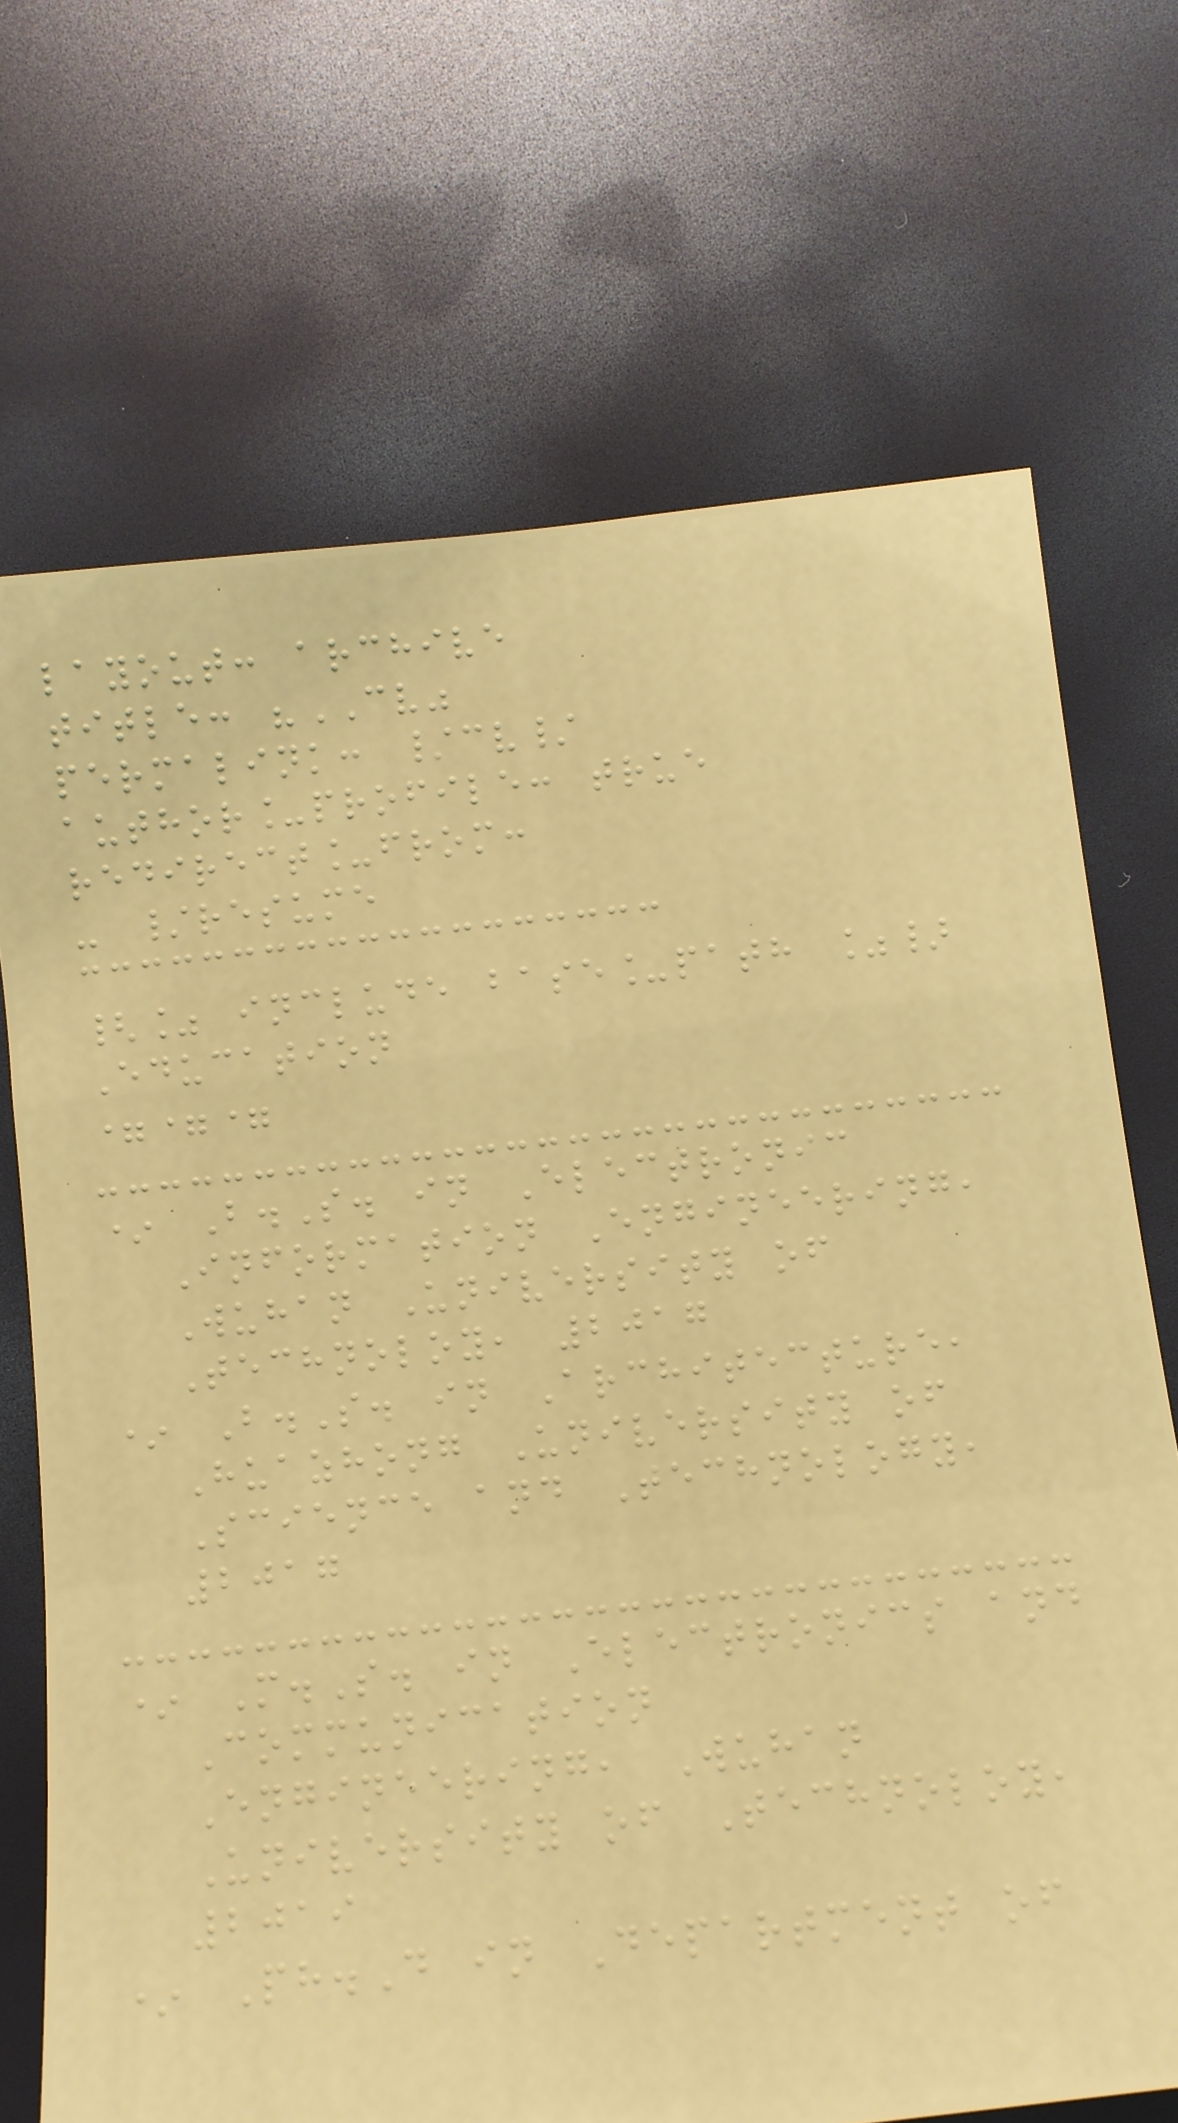layout: archive
title: "CV"
permalink: /cv/
author_profile: true
redirect_from:
- /resume
{% include base_path %}
Education
===
* B.S. in Electronic
Information Engineering,
Wuhan University of
Technoloy, 2017
* B.S. in Architecture,
Huazhong University of
Science and Technology,
2017
* M.S. in Electronics and
Communication
Engineering, Wuhan
University of Technoloy,
2019
* Ph.D in Department of
